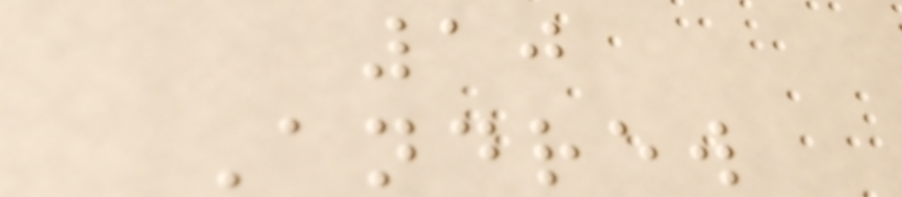10
Andrew
